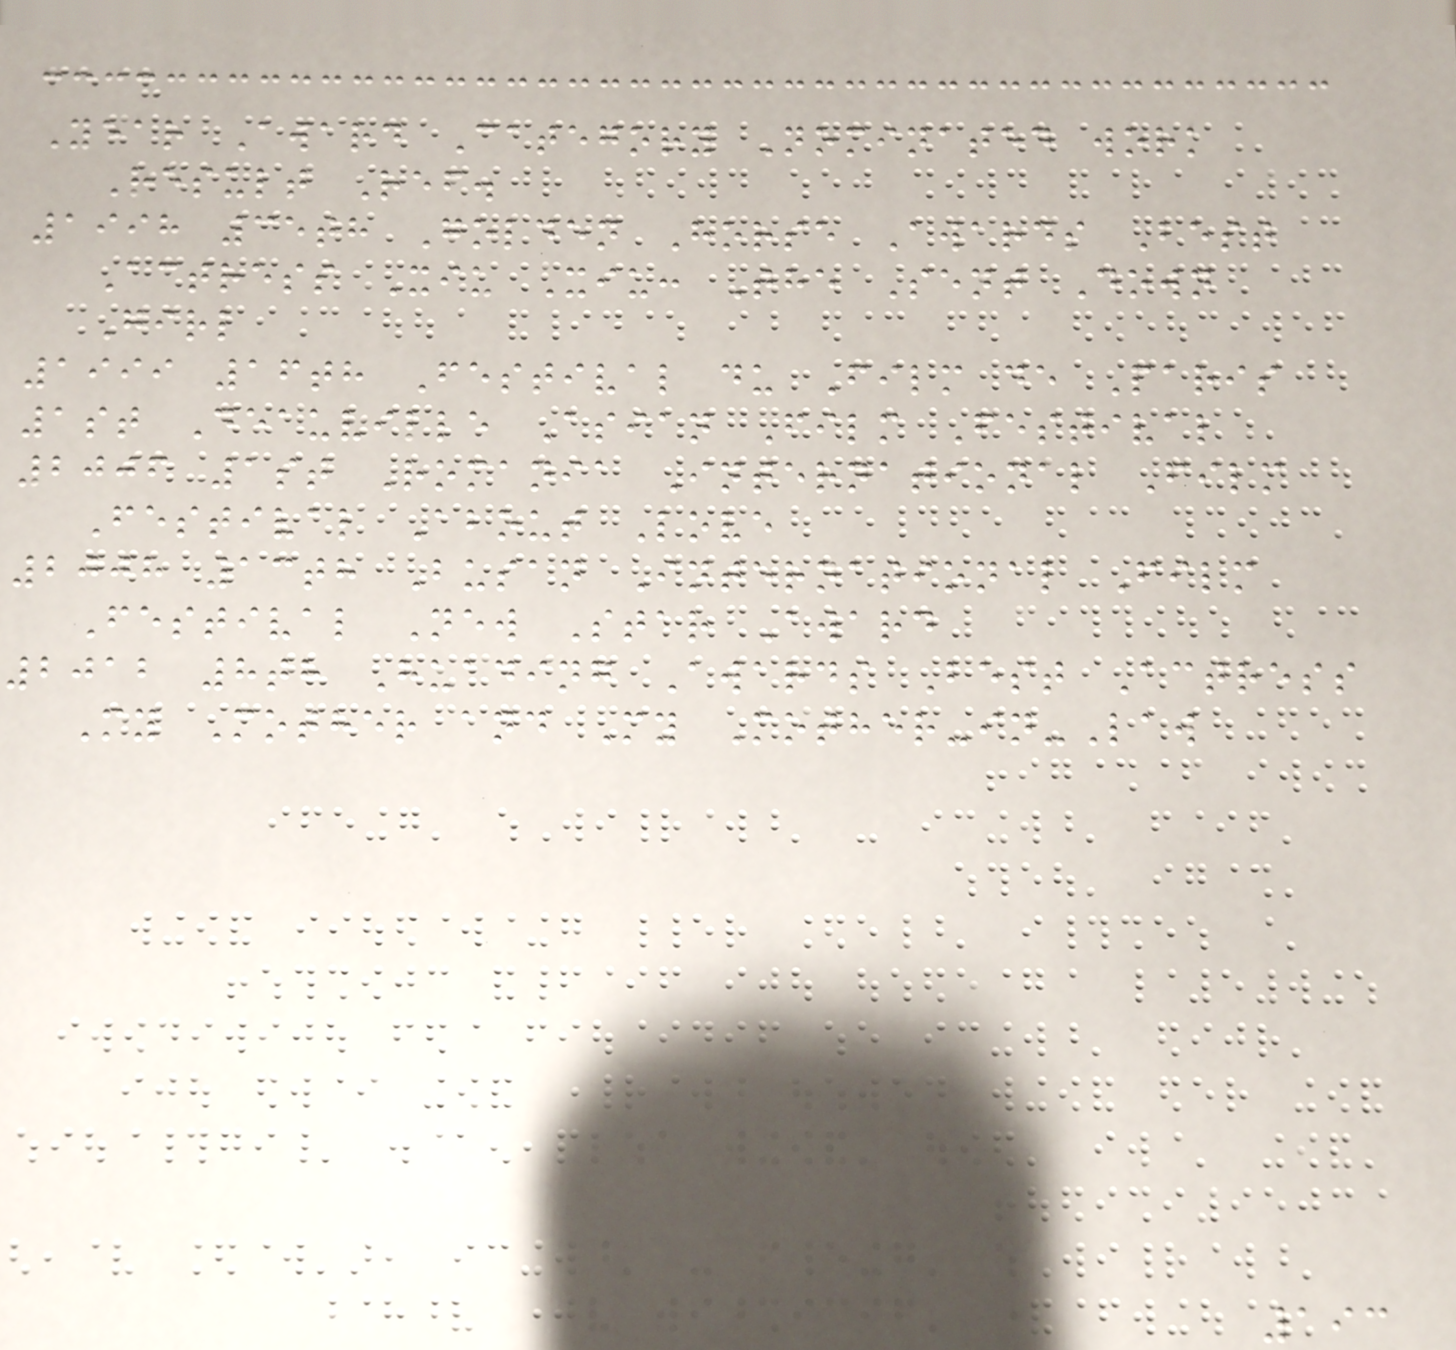Year Award Category Nominated work
Result Ref.
1998 35th Golden Horse Awards Best
Actress Xiu Xiu: The Sent Down
Girl
1999 16th Festival du Film de Paris
1st Deauville Asian Film Festival
2006 1st Romania International Film
Festival About Love
2008 13th Busan International Film
Festival New Star Award
2012 8th Huading Awards Best Actress
My Mother and My Mother-in-Law
193
